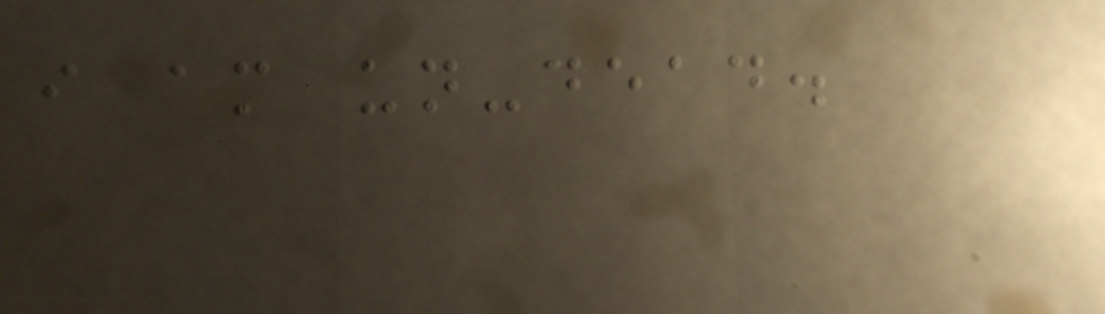i am un-dead.
